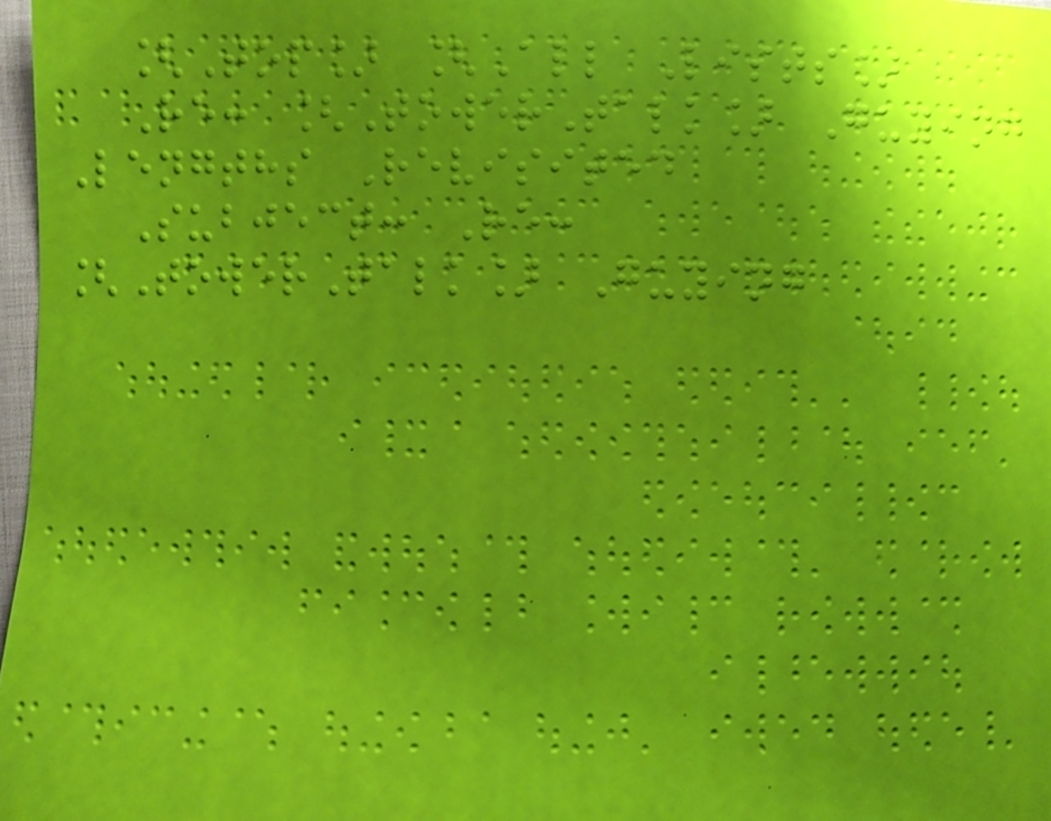[Top] [All Lists]
Re: [TowerTalk] Guying
Lengths Revisited
Subject: Re:
[TowerTalk] Guying
